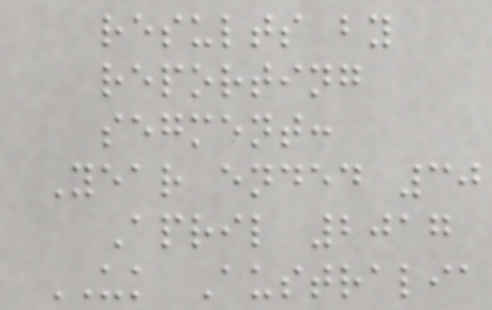results by
reporting
segment:
Year ended 30
April 2017
UK Australia
